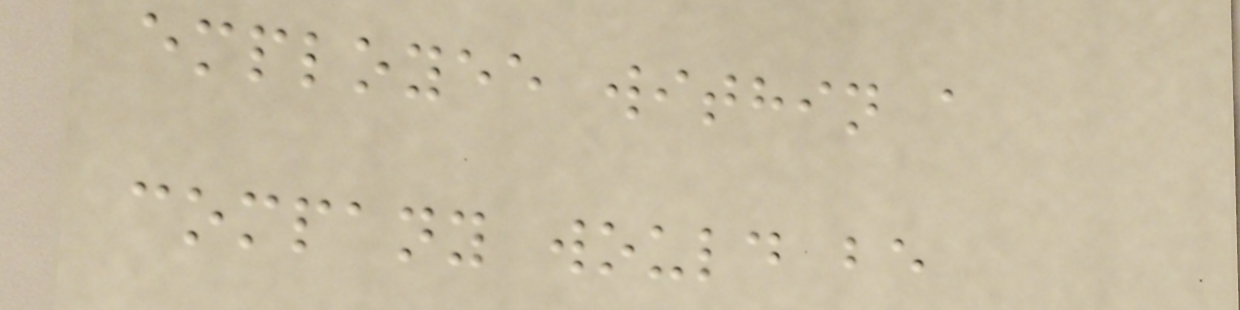employee within a
company would be
